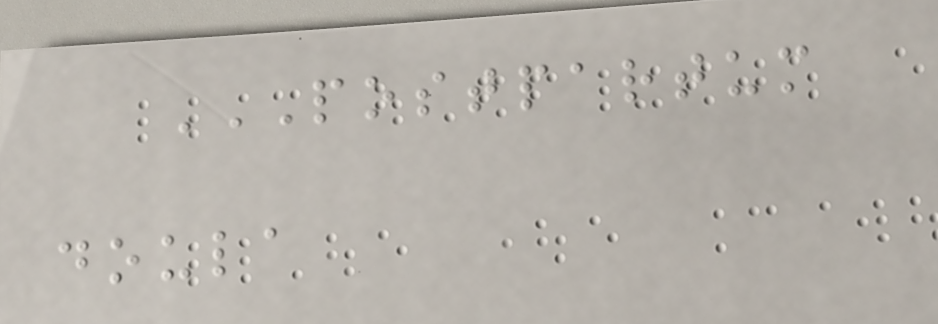POSTPARTUM
DOULA
